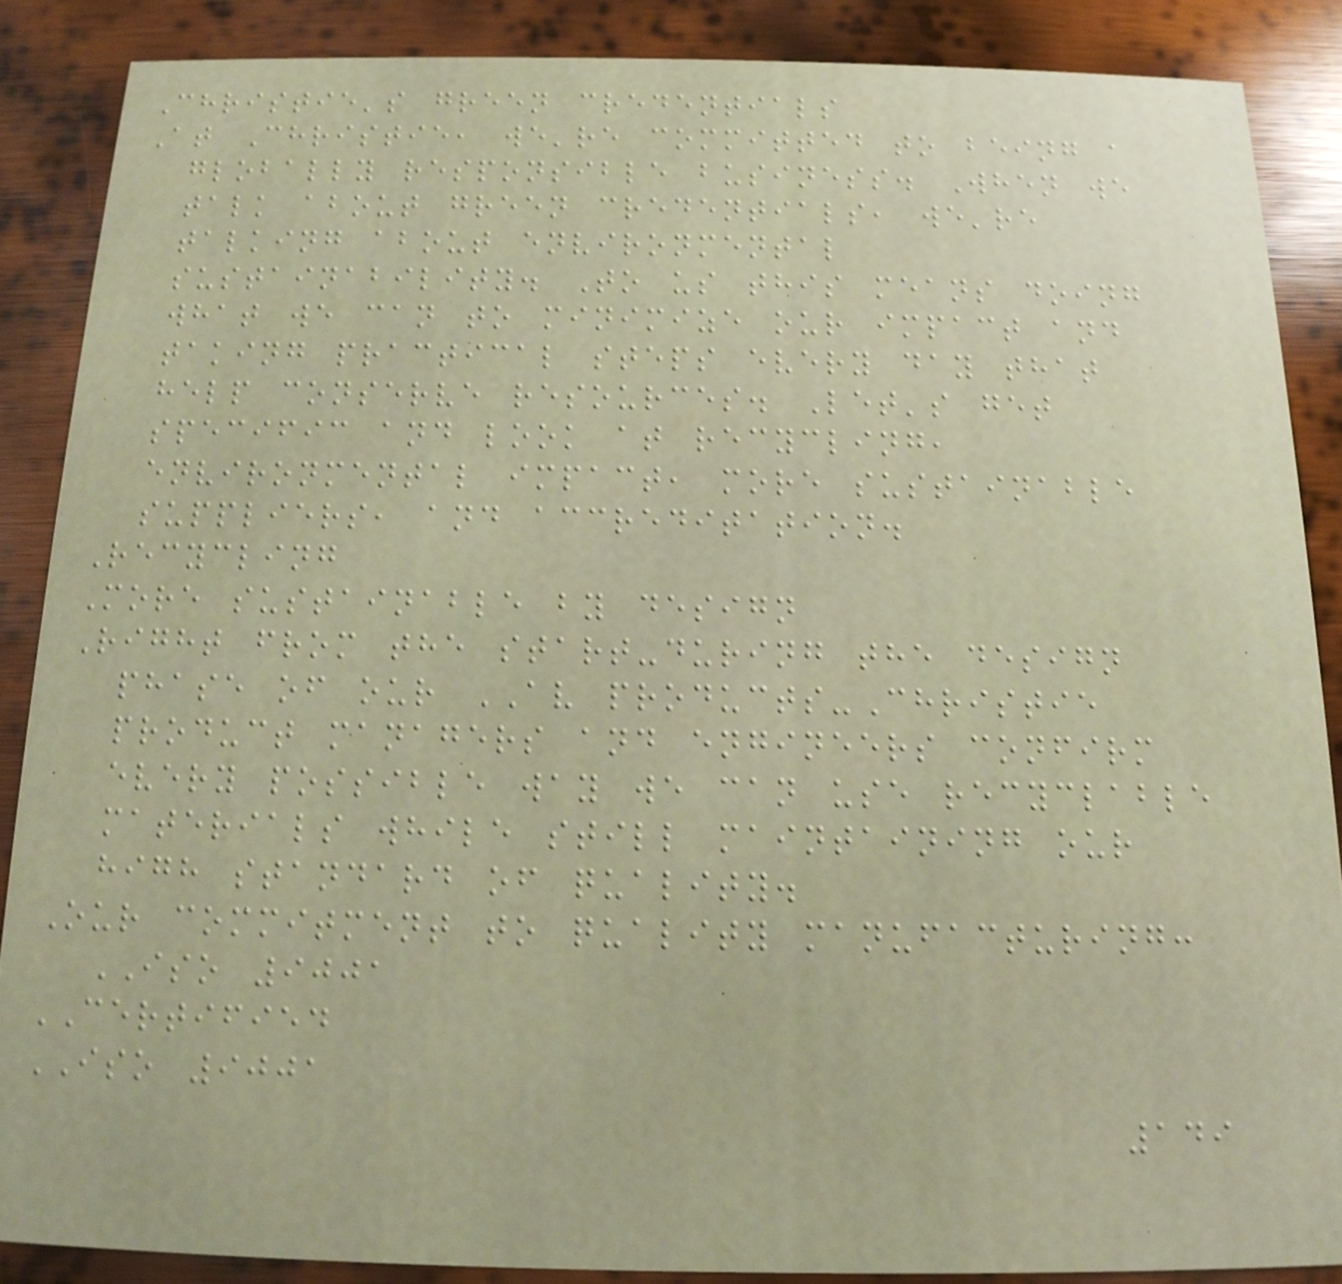Christie's green credentials
At Christie, we're committed to being a
globally responsible business. When we
talk about green credentials, we're
talking about environmental
sustainability. To us this means doing
what we can to minimize our impact and
taking practical steps every day that
help conserve resources. Let's get
specific and look at recycling,
environmental impact, more sustainable
suppliers, and accreditation.
Recycling
More sustainable by design
Right from the start-during the design
phase of our AV products-Christie
product managers and engineers confirm
every possible way we can use recyclable
materials while still maintaining our
high standard of quality.
Our commitment to quality manufacturing:
ISO 9001
CERTIFIED
ISO 9001
149
